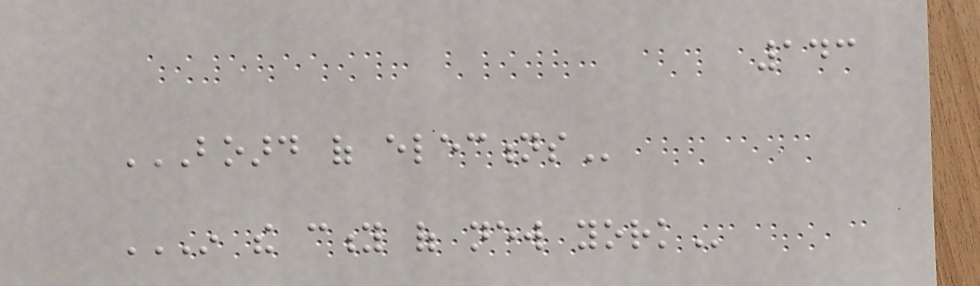143
BOARD OF ELECTIONS
IN THE CITY OF NEW YORK
